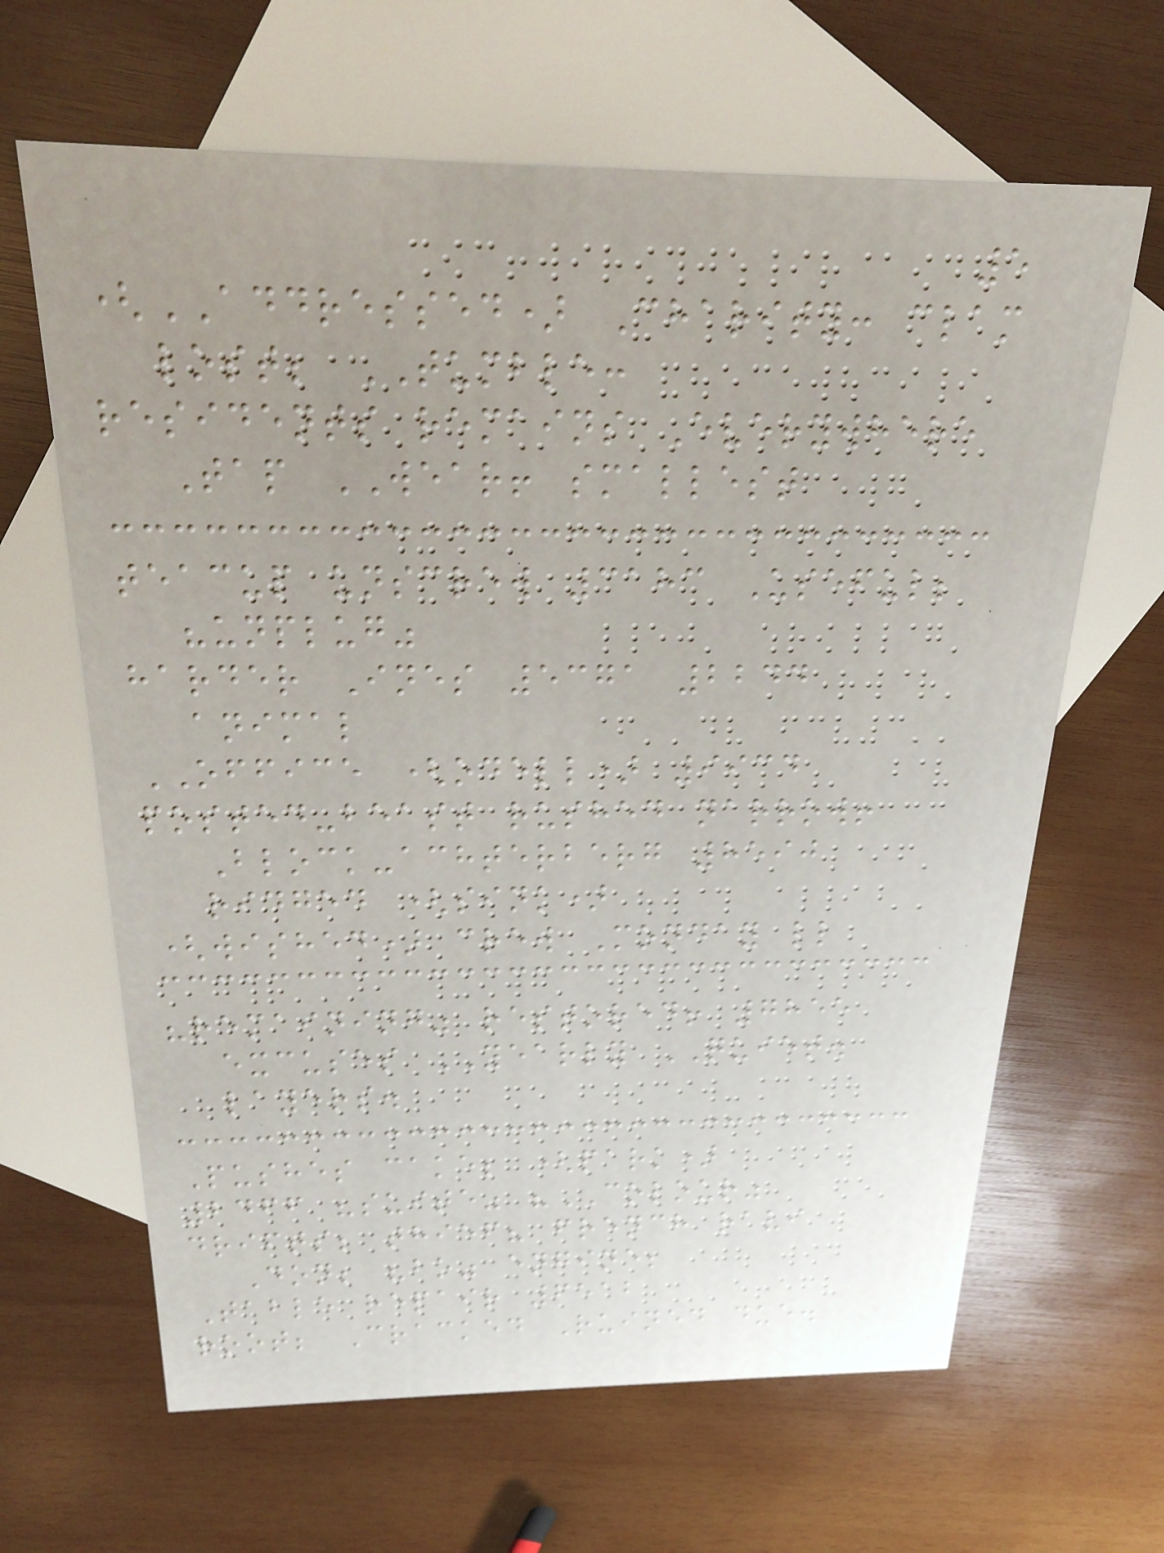5
(ADDRESSED) Charity: clam
lost; TUMBLE:
residents remains Everywhere
Tap WEAR! smallest
teacup unscrew 3183 Useful;
"unplug"
harder Ines 5371 2244
animal
OFFICE (odell) 9934
posted-beast rushed narrow!
Block-achterberg 8590
ridged (sink)
(wished) crew Monday ll
"remaining" restored! 7855
excuses YEARLY QUIET.
layers.
Pushes cake; (park)
2466 "suite" "COLOUR"
drifts; thief? french ravi
Don; "bo" engine;
Table repair 6512
root; Cracked Ruined due.
